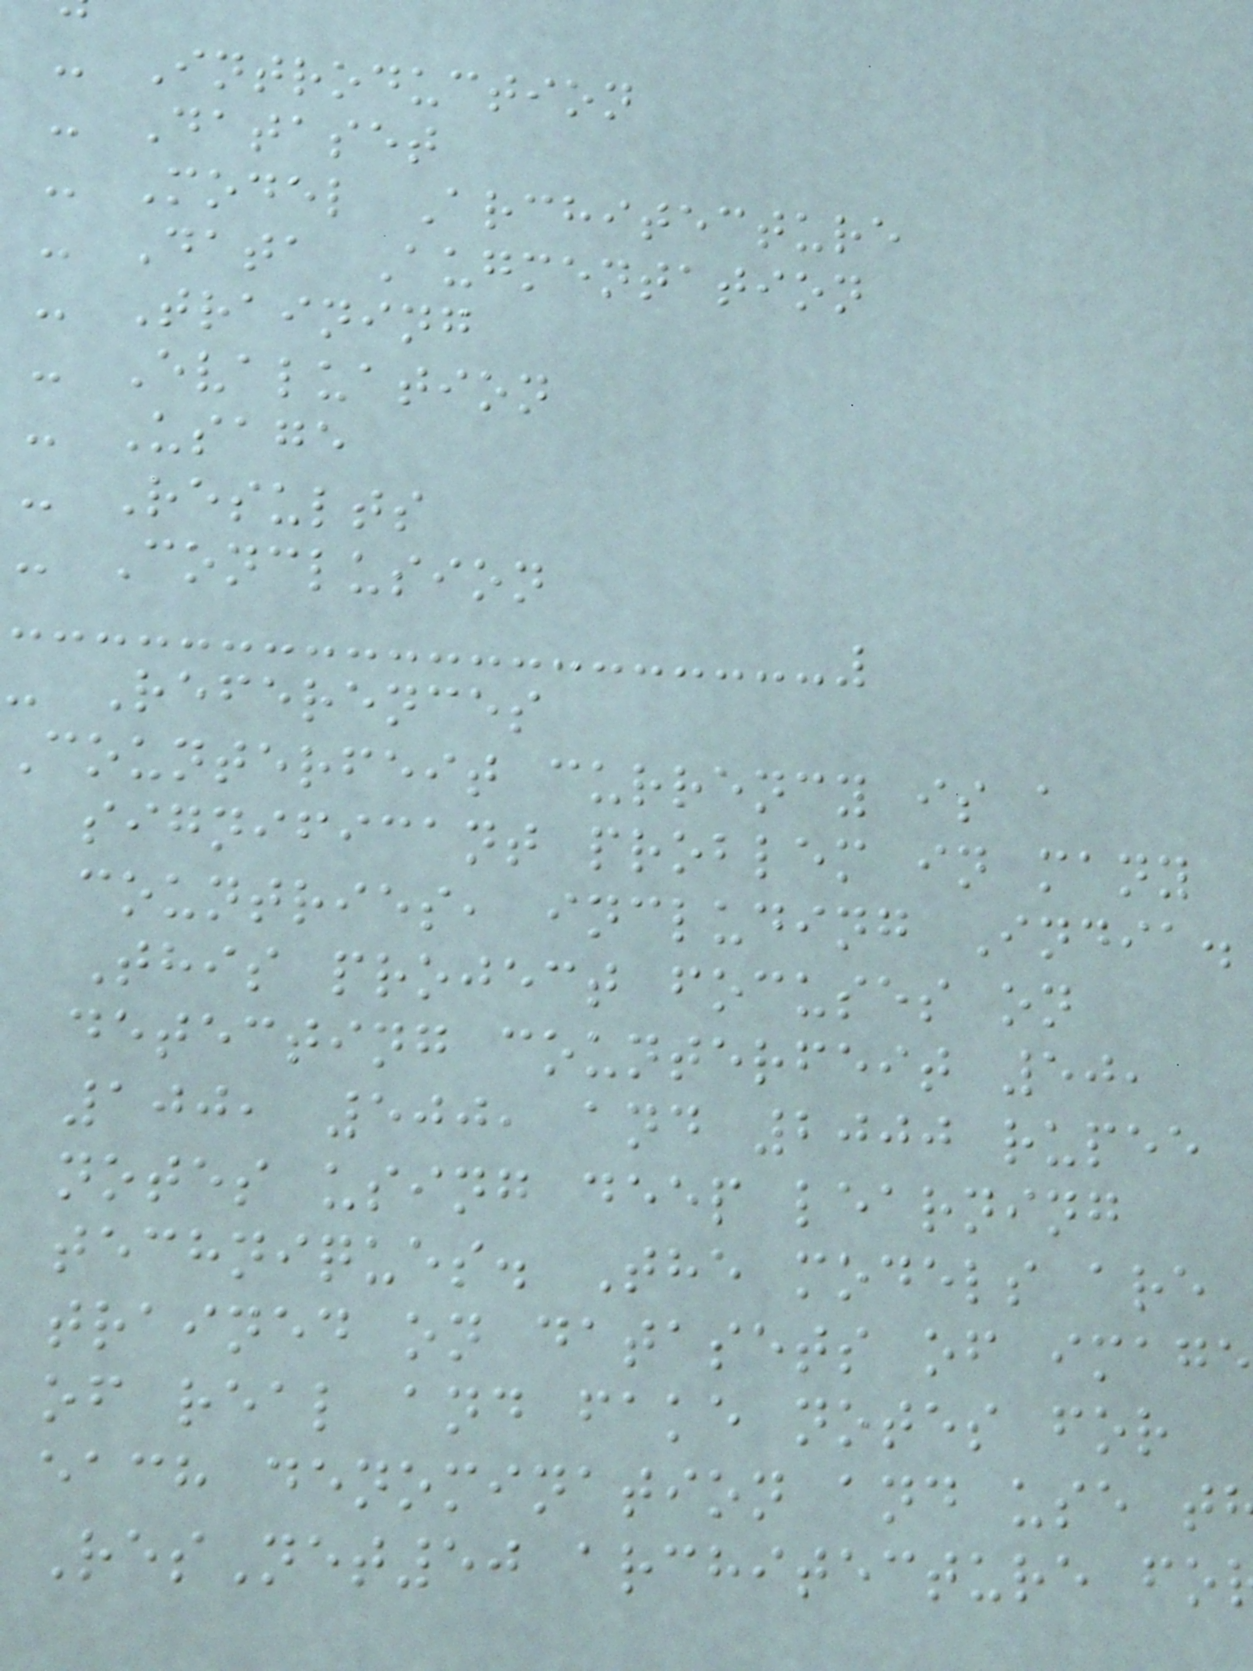- Introduction
- Dataset
- Model Architecture
- Data Augmentation
- Training
- Evaluation
- Usage
- Results
- Conclusion
- References
counterfeit currency is a
significant problem in many
countries, including India.
This project focuses on
detecting counterfeit 50,
100, 500, and 2000 rupee
notes using deep learning
techniques. The models are
trained on datasets of image
of real and fake notes for
each denomination and use t
ResNet50 architecture fo
